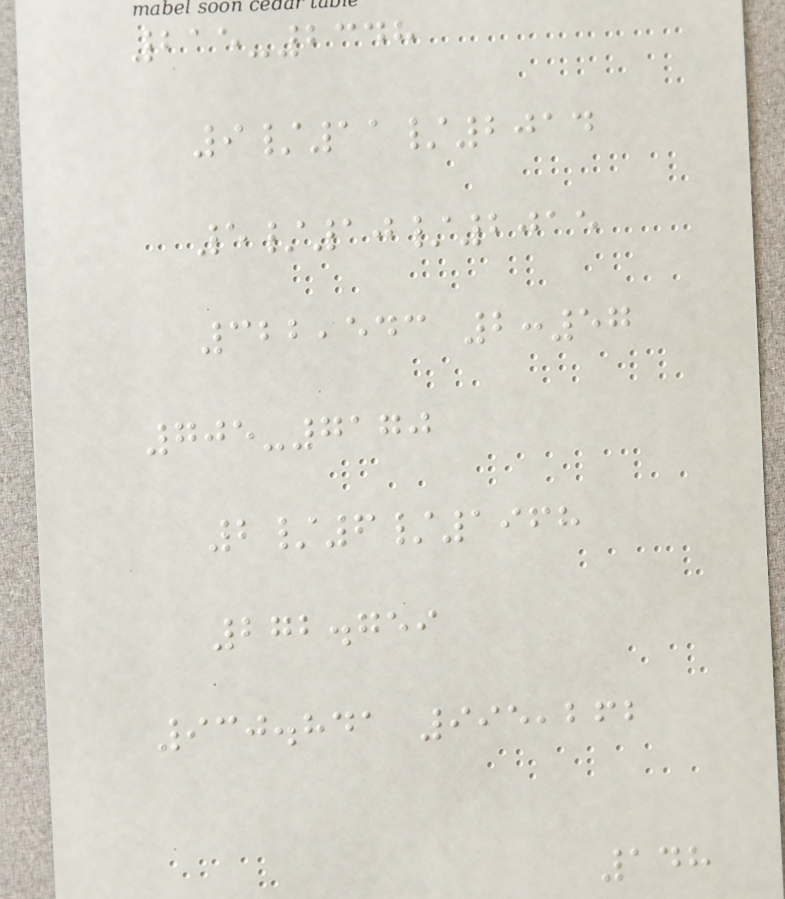215-2348
9/11/2014
5/10/2015
322,543 2:57
705-7170
2/6/1968
272.759
930.841 995,262
148
